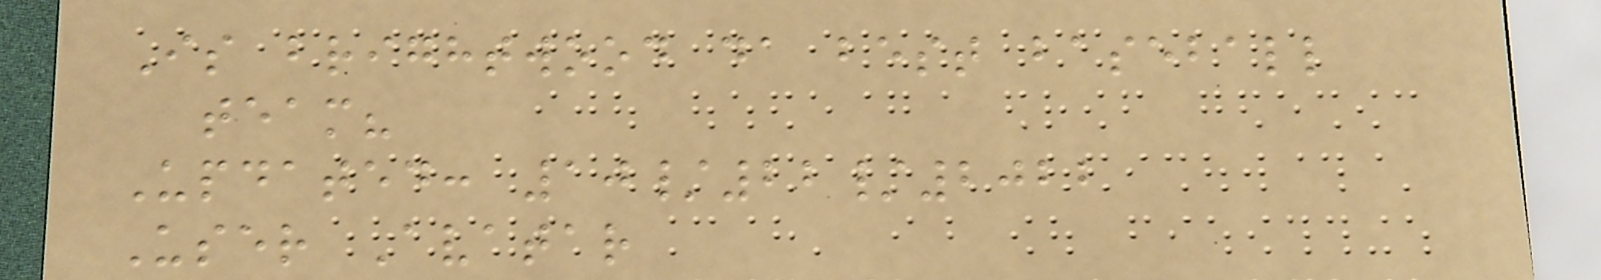Is brightwood da best baseball
team?
Updated: 10/22/2022
User Avatar
